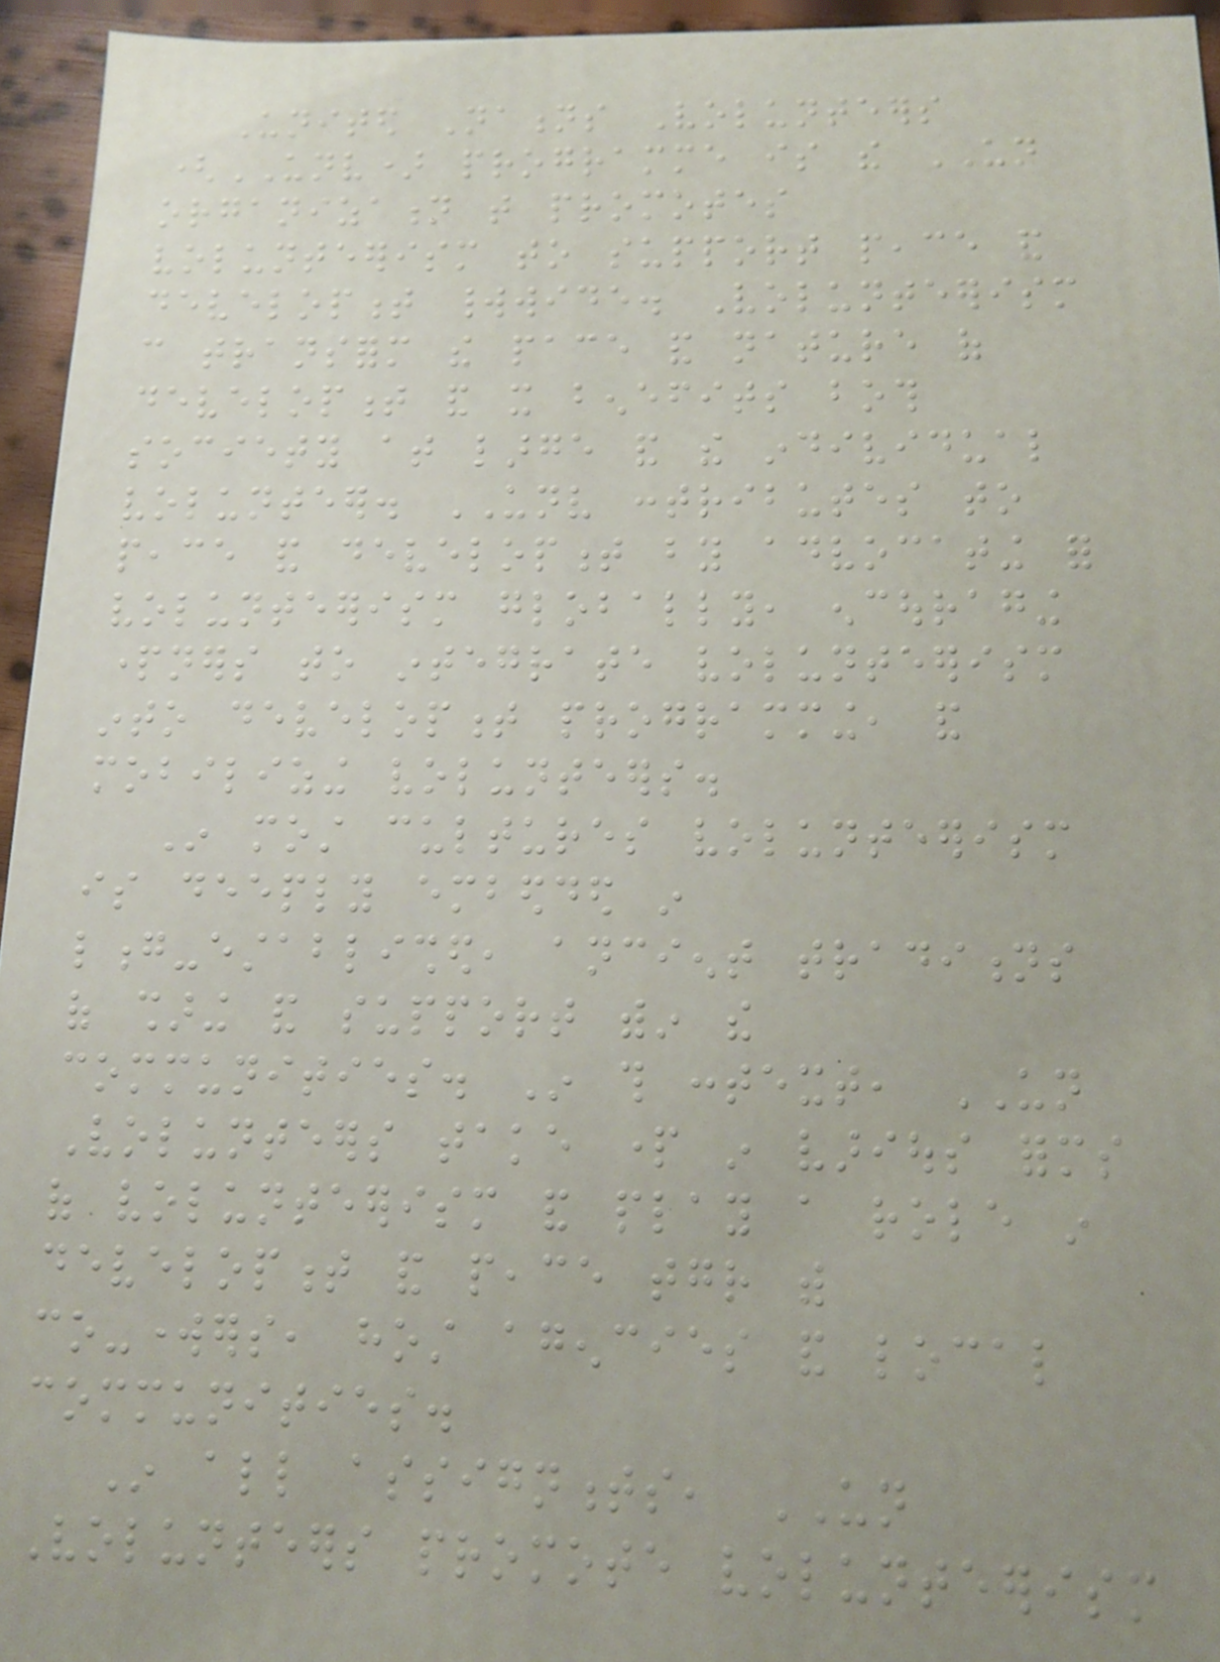United Nations Volunteers
(UNV) programme is the UN
organization that promotes
volunteerism to support peace and
development worldwide. Volunteerism
can transform the pace and nature of
development and it benefits both
society at large and the individual
volunteer. UNV contributes to
peace and development by advocating for
volunteerism globally, encouraging
partners to integrate volunteerism
into development programming, and
mobilizing volunteers.
In most cultures volunteerism
is deeply embedded in
long-established, ancient traditions
of sharing and support within the
communities. In this context, UN
Volunteers take part in various forms
of volunteerism and play a role in
development and peace together with
co-workers, host agencies and local
communities.
In all assignments, UN
Volunteers promote volunteerism
